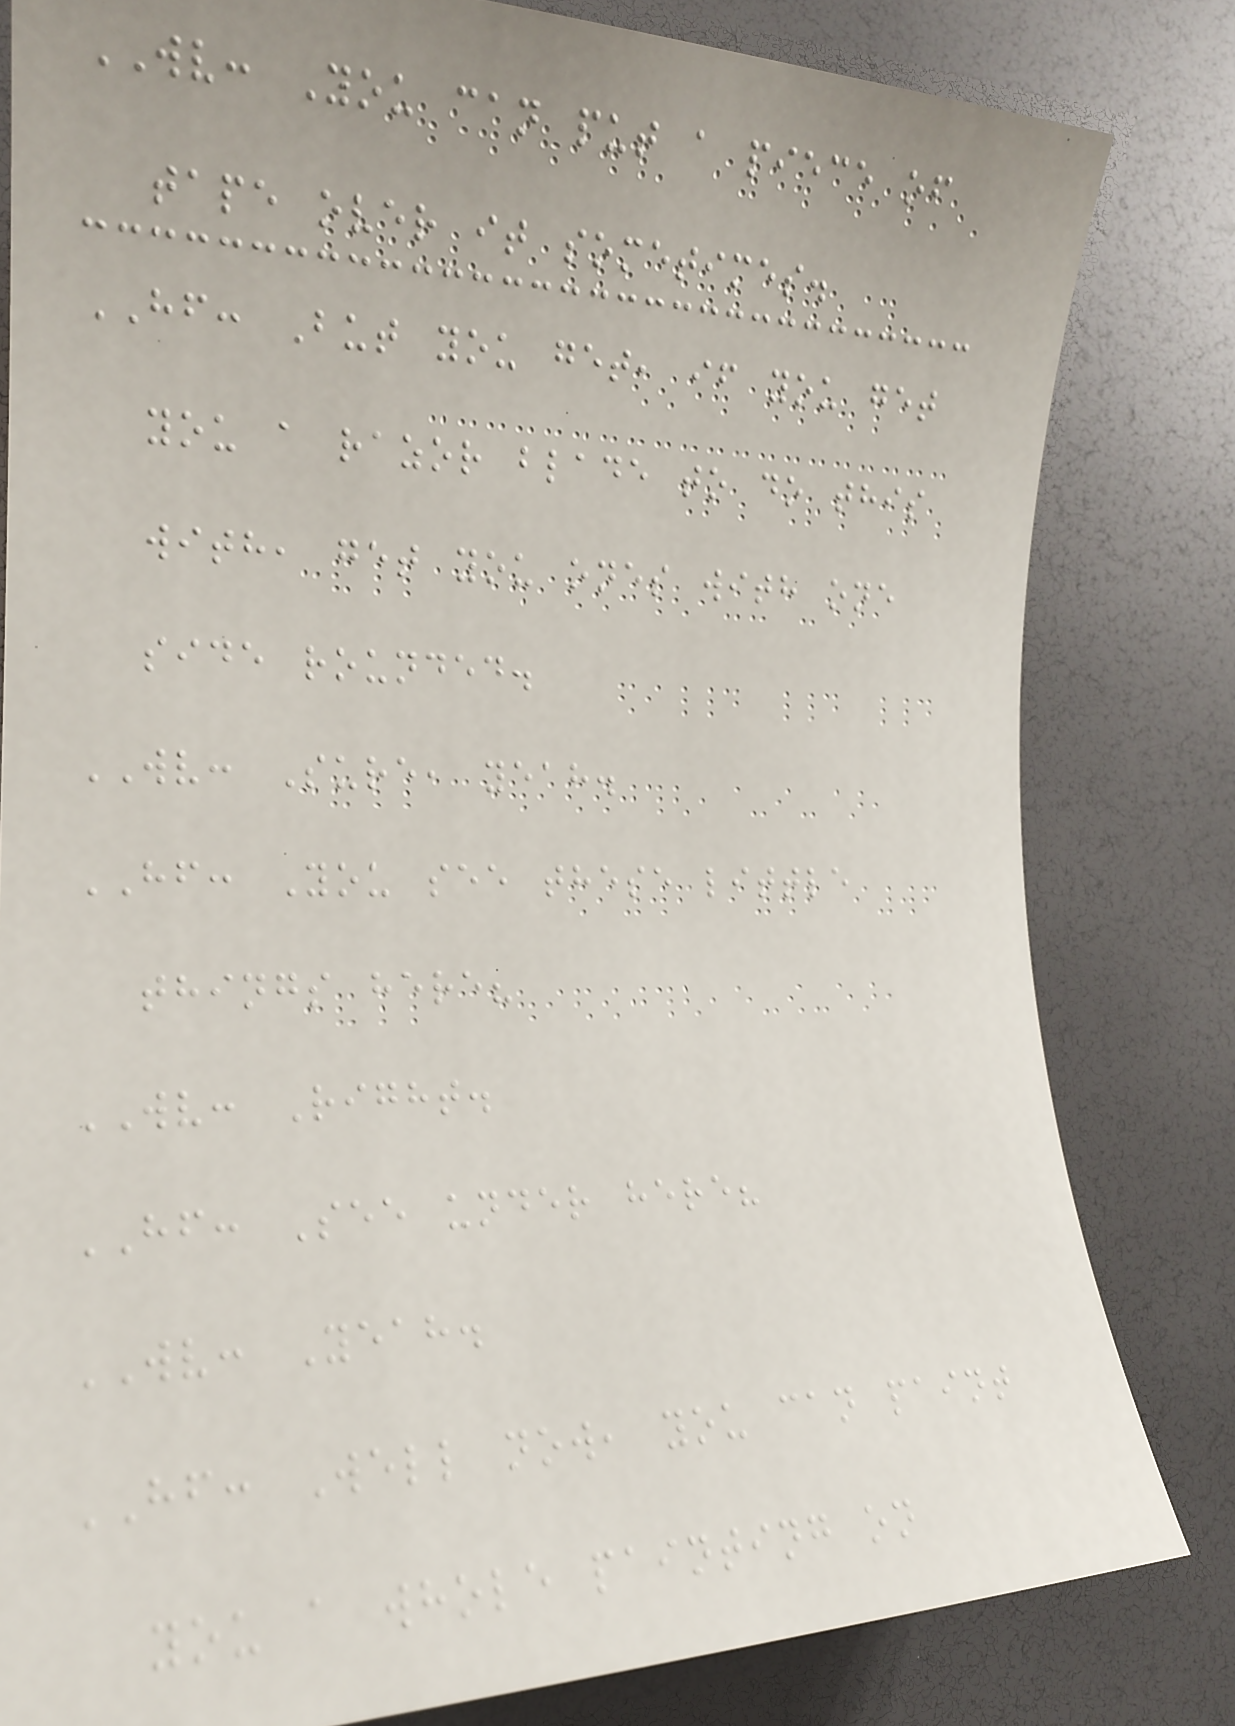WV: You can put a piece of
tape over it sometimes.
HF: But you get, if you get
you a razor blade to do this
with, get you ones with one
side rounded.
WV: Sure, yeah.
HF: You see these little
things here?
WV: Right.
HF: See under here?
WV: Yeah.
HF: Well now, you can paint
you a whole painting on
